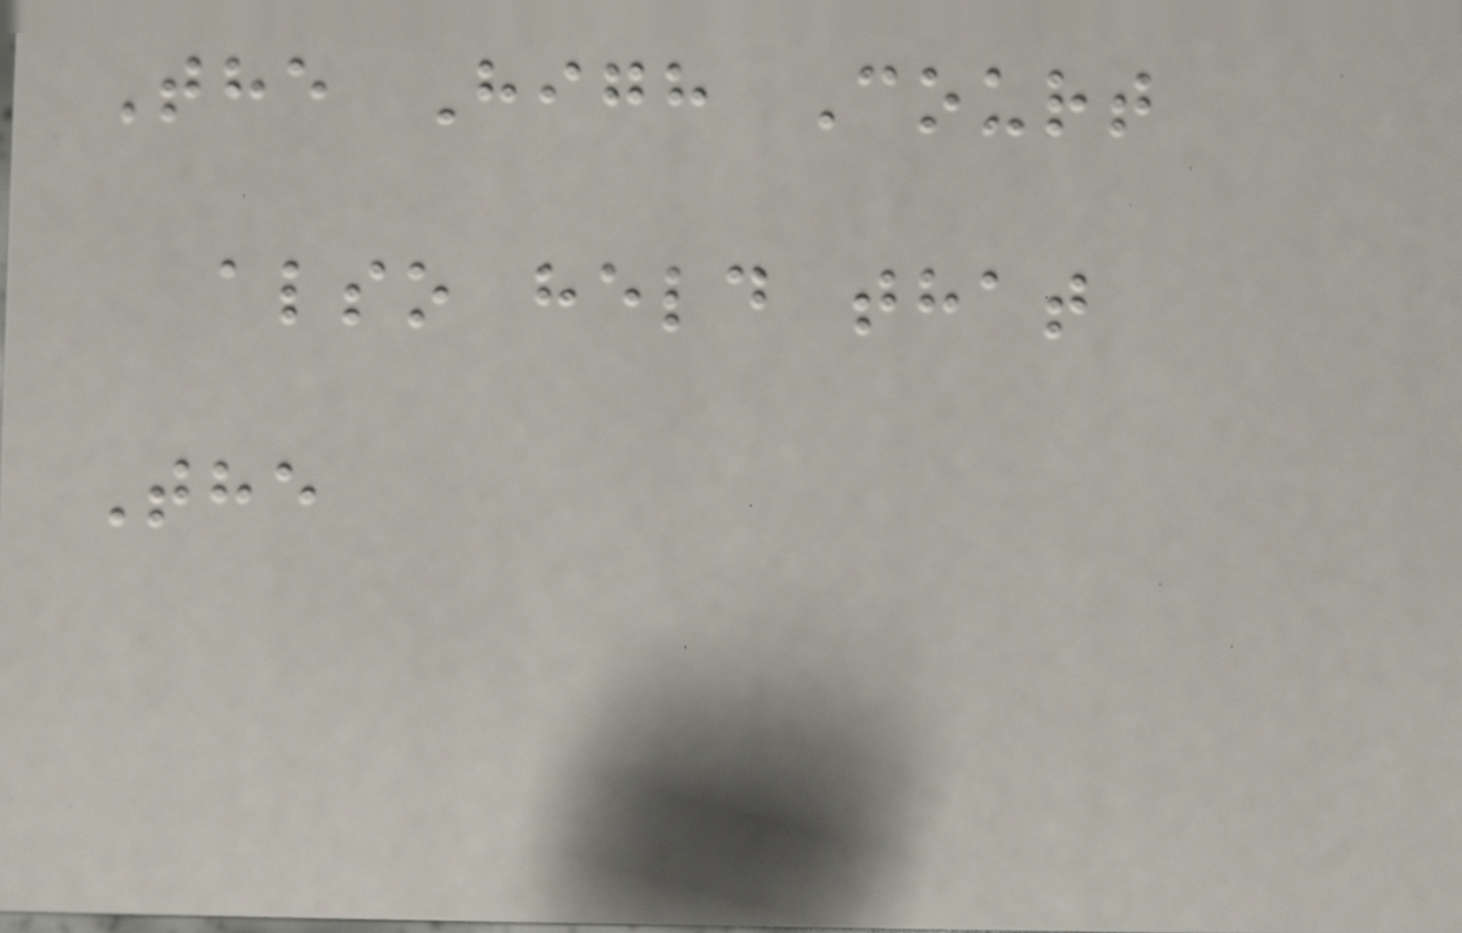The High Court
also held that
The
